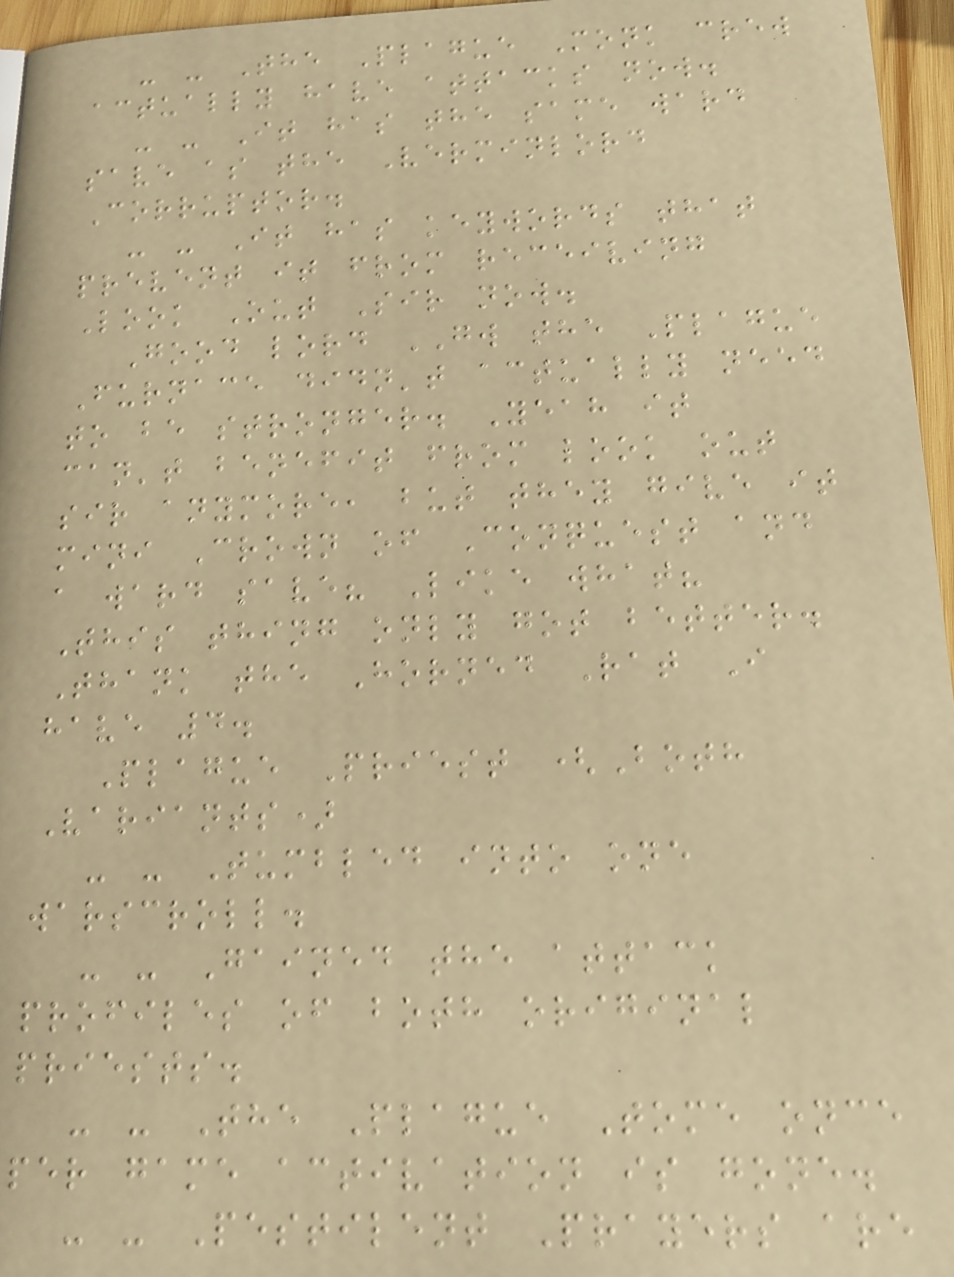- - The Plague Monk crew
actually have attacks now.
- - It has the same ward
save as the Verminlord
Corruptor.
- - It has keywords that
prevent it from receiving
Look Out Sir now.
Good lord GW the Plague
Furnace didn't actually need
to be stronger. Yeah it
can't benefit from look out
sir anymore, but they give it
mini Crown of Conquest and
a ward save? Like what?
This thing only got better.
Thank the Horned Rat I
have 4.
Plague Priest (Both
Variants)
- - Tumbled into one
warscroll.
- - Gained the attack
profiles of both original
priests.
- - The Plague Tome once
per game activation is gone.
- - Pestilent Prayers are
